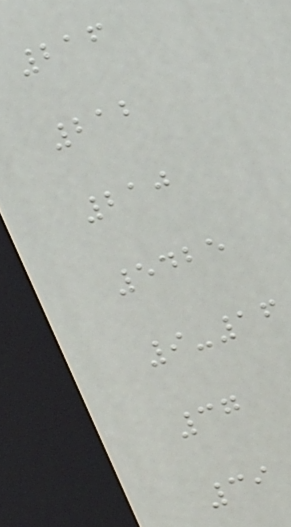216
212
210
5425
9-16
37
39
